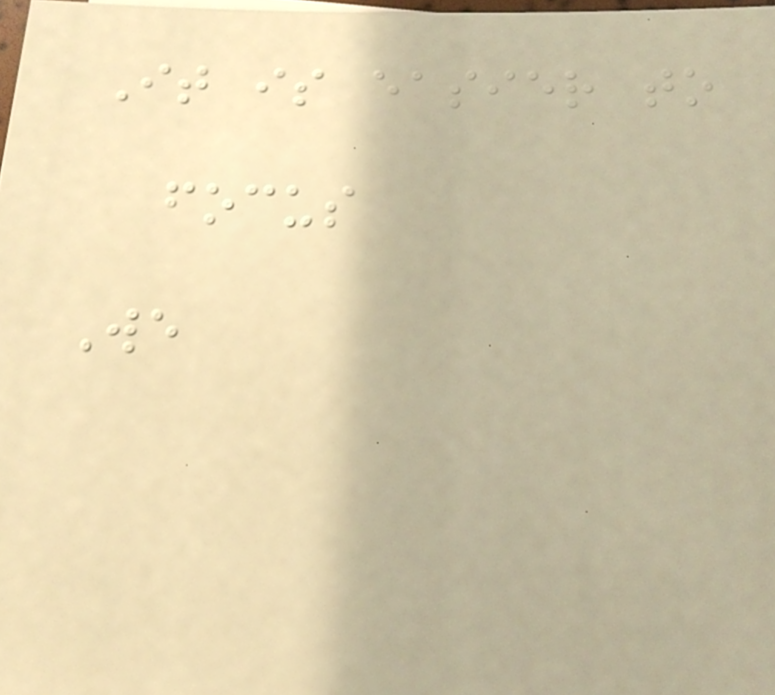It is easier to
focus
We
